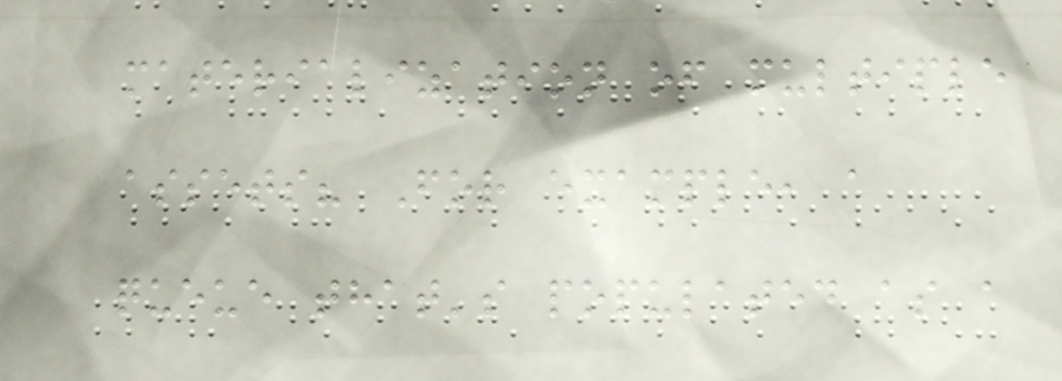materialization of multiple
assets? For example, a
queue that's populated as a
